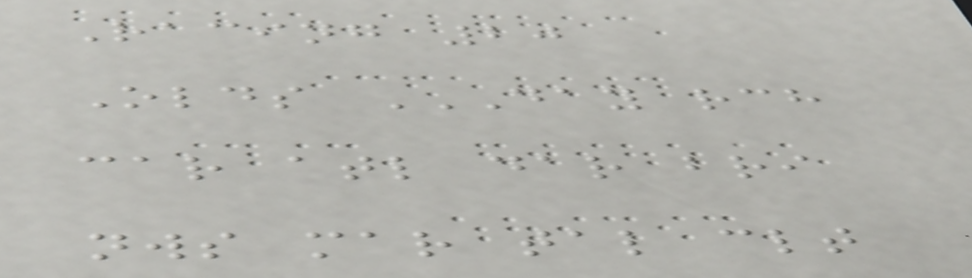Racing 20
Olds DAY RCH
CAR ATL DAR BRI
NWS MAR TAL CLT
